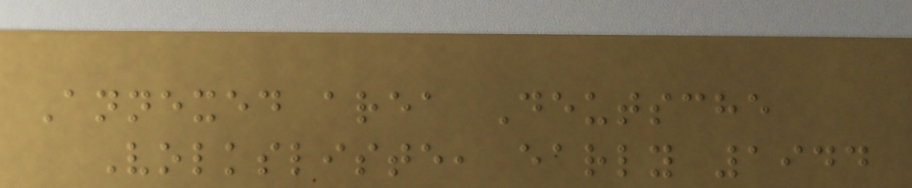Annexed area Deutsche
Volksliste, early 1944
